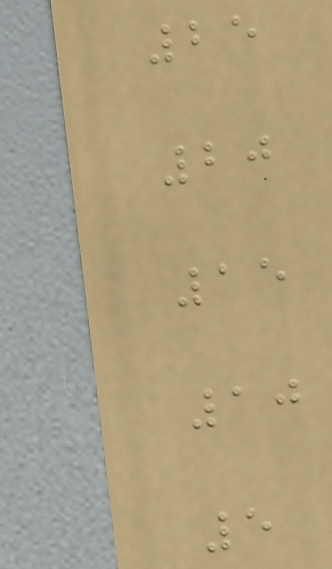25
20
15
10
5
